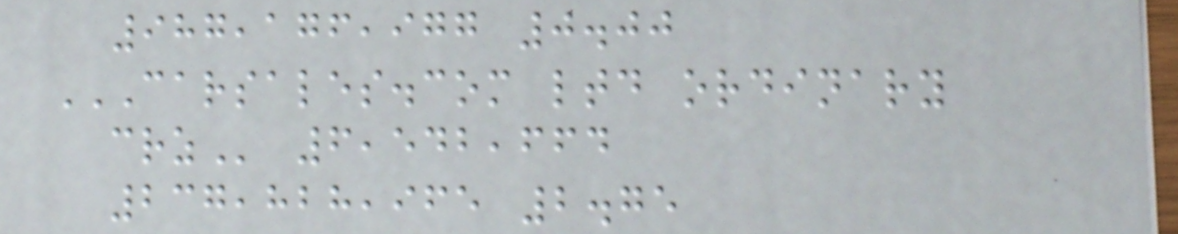987,176,977 0.00
CARSALES.COM LTD ORDINARY
CRZ 6,542,664
237,828,965 2.75
